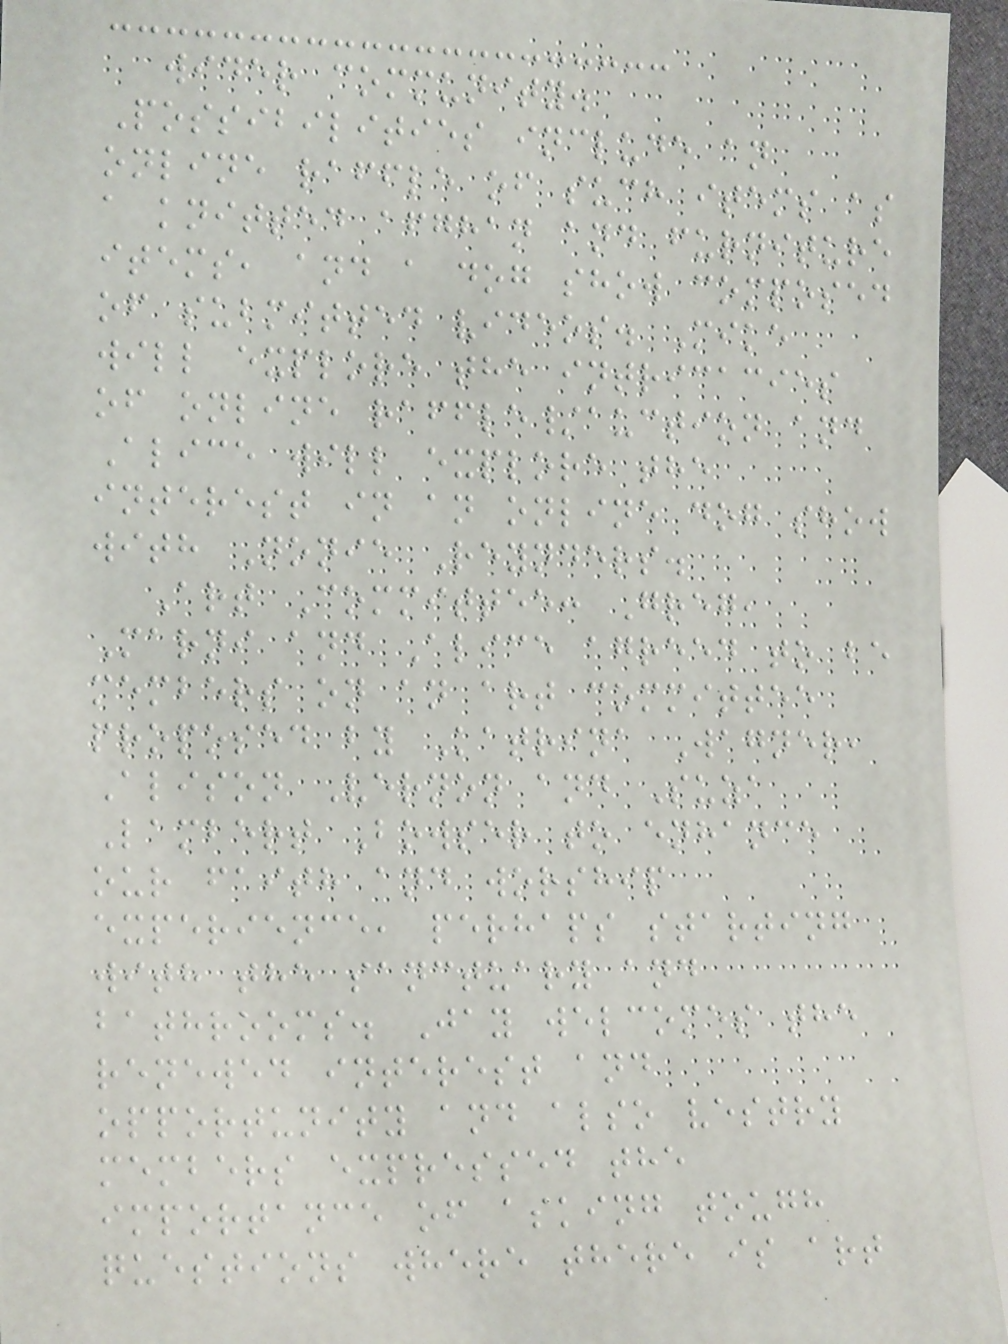wider community.
Possibilities include an
online raffle of such items as
a knitted afghan and furniture
items, and a dog show composed
of submitted videos. Mike
will explore the intricacies
of online raffle/auction and
Alice will explore the
interest in an online dog show
with Nonie Reynders.
Art Committee: Greg,
Marni and Alice agreed to be
members on an art committee
proposed by Katrina Wagner,
Alison Vernon and Suza
Lambert Bowser to enhance
our faith and worship
experience, perhaps starting
with the sanctuary and
bathrooms. Jay welcomes the
renewed interest and
opportunity and also vestry
members expressed the
importance of asking tough
questions where there is art
